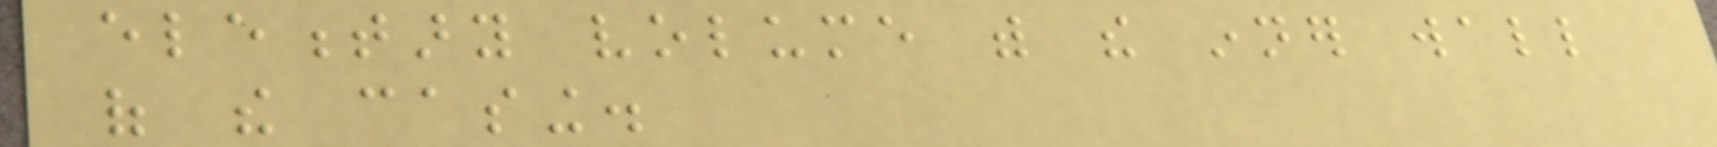elementary volume with the inner wall
of the casing.
